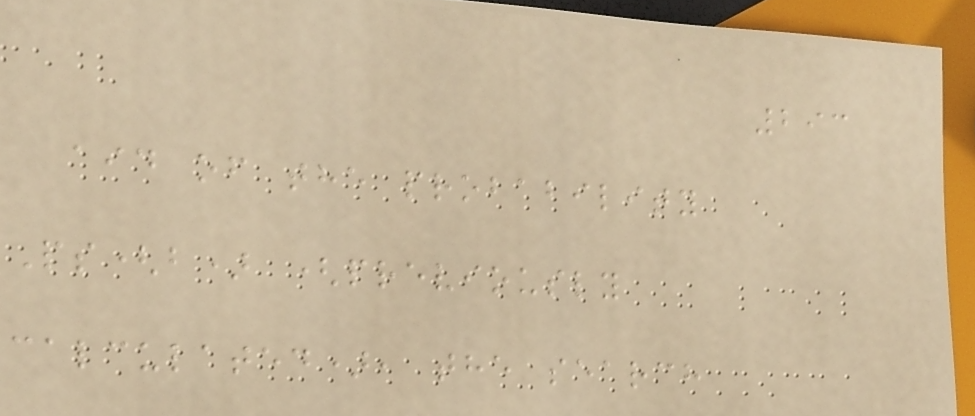293
aid of the probability
Ps(b) (previously
calculated), the search
